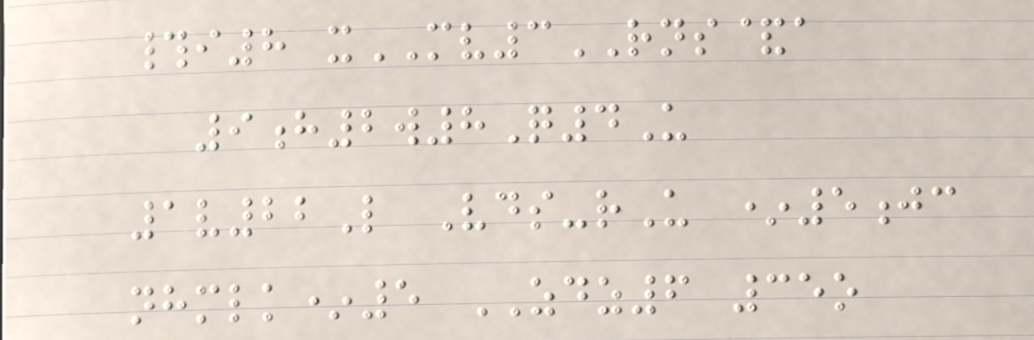#i8 xMV3RNS&a
9h2w8Q4U
1v22L Vds-rU *5jc
nhmlk*5 ZDZ6 35o
